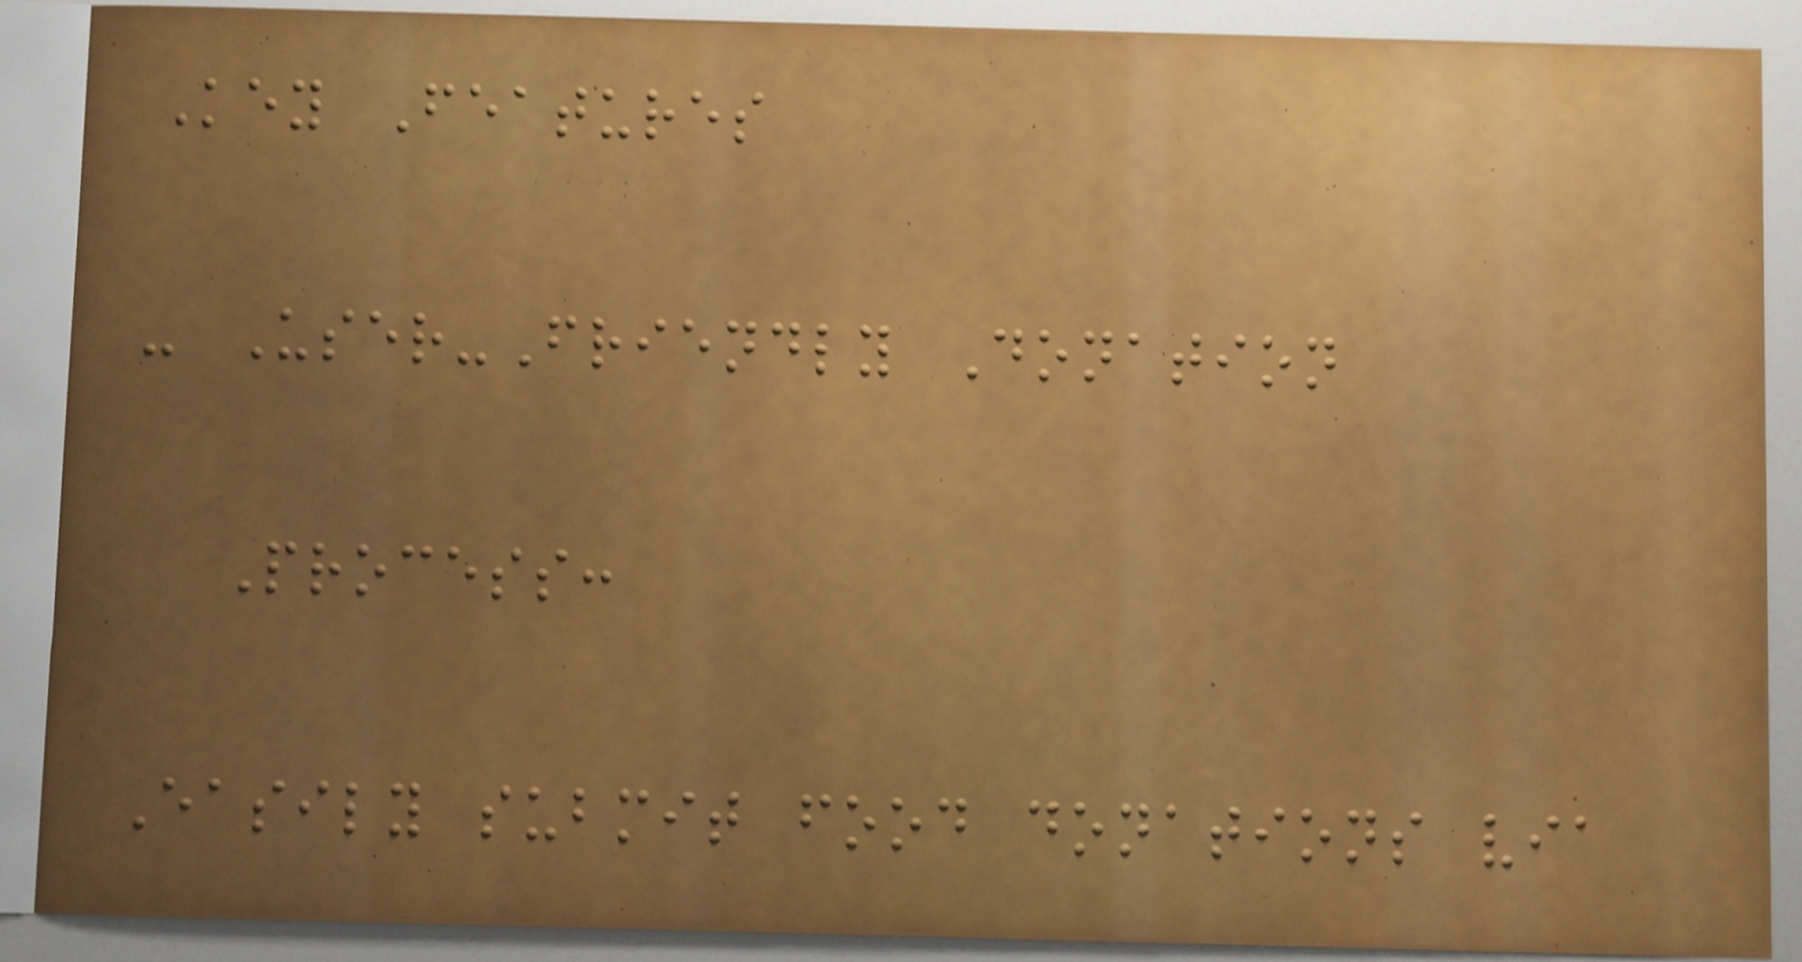Key Features
- User-Friendly Donation
Process:
Easily submit food donations via
